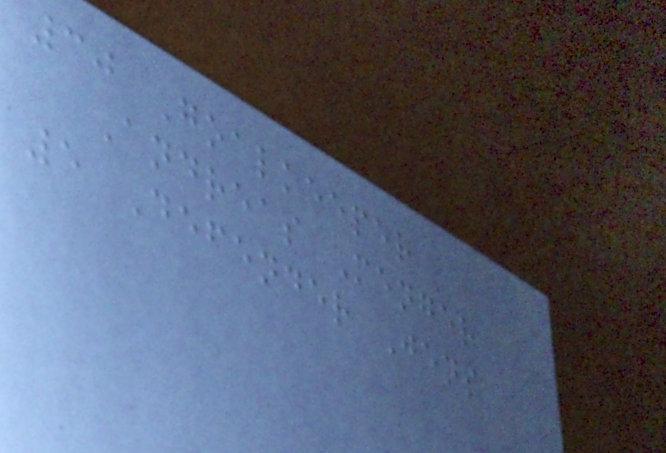30 Goalkeeper
Andreas Menger
5 Defender Jens
